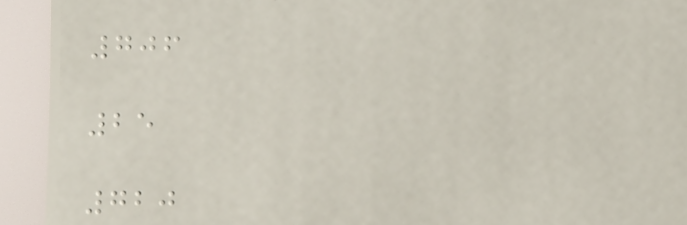706
25
720
